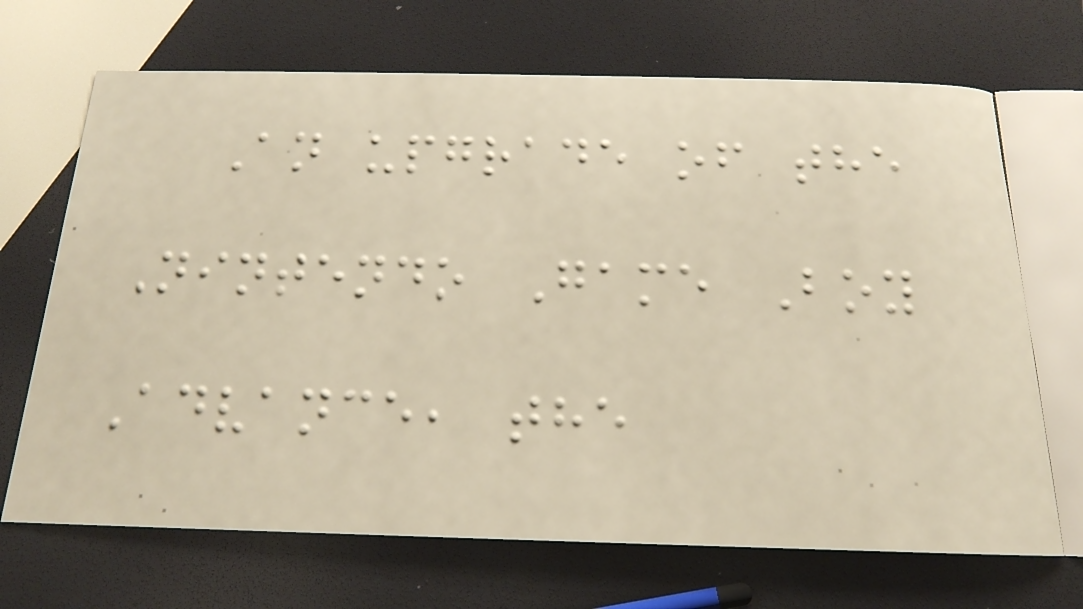An upgrade of the
Nintendo Game Boy
Advance, the
